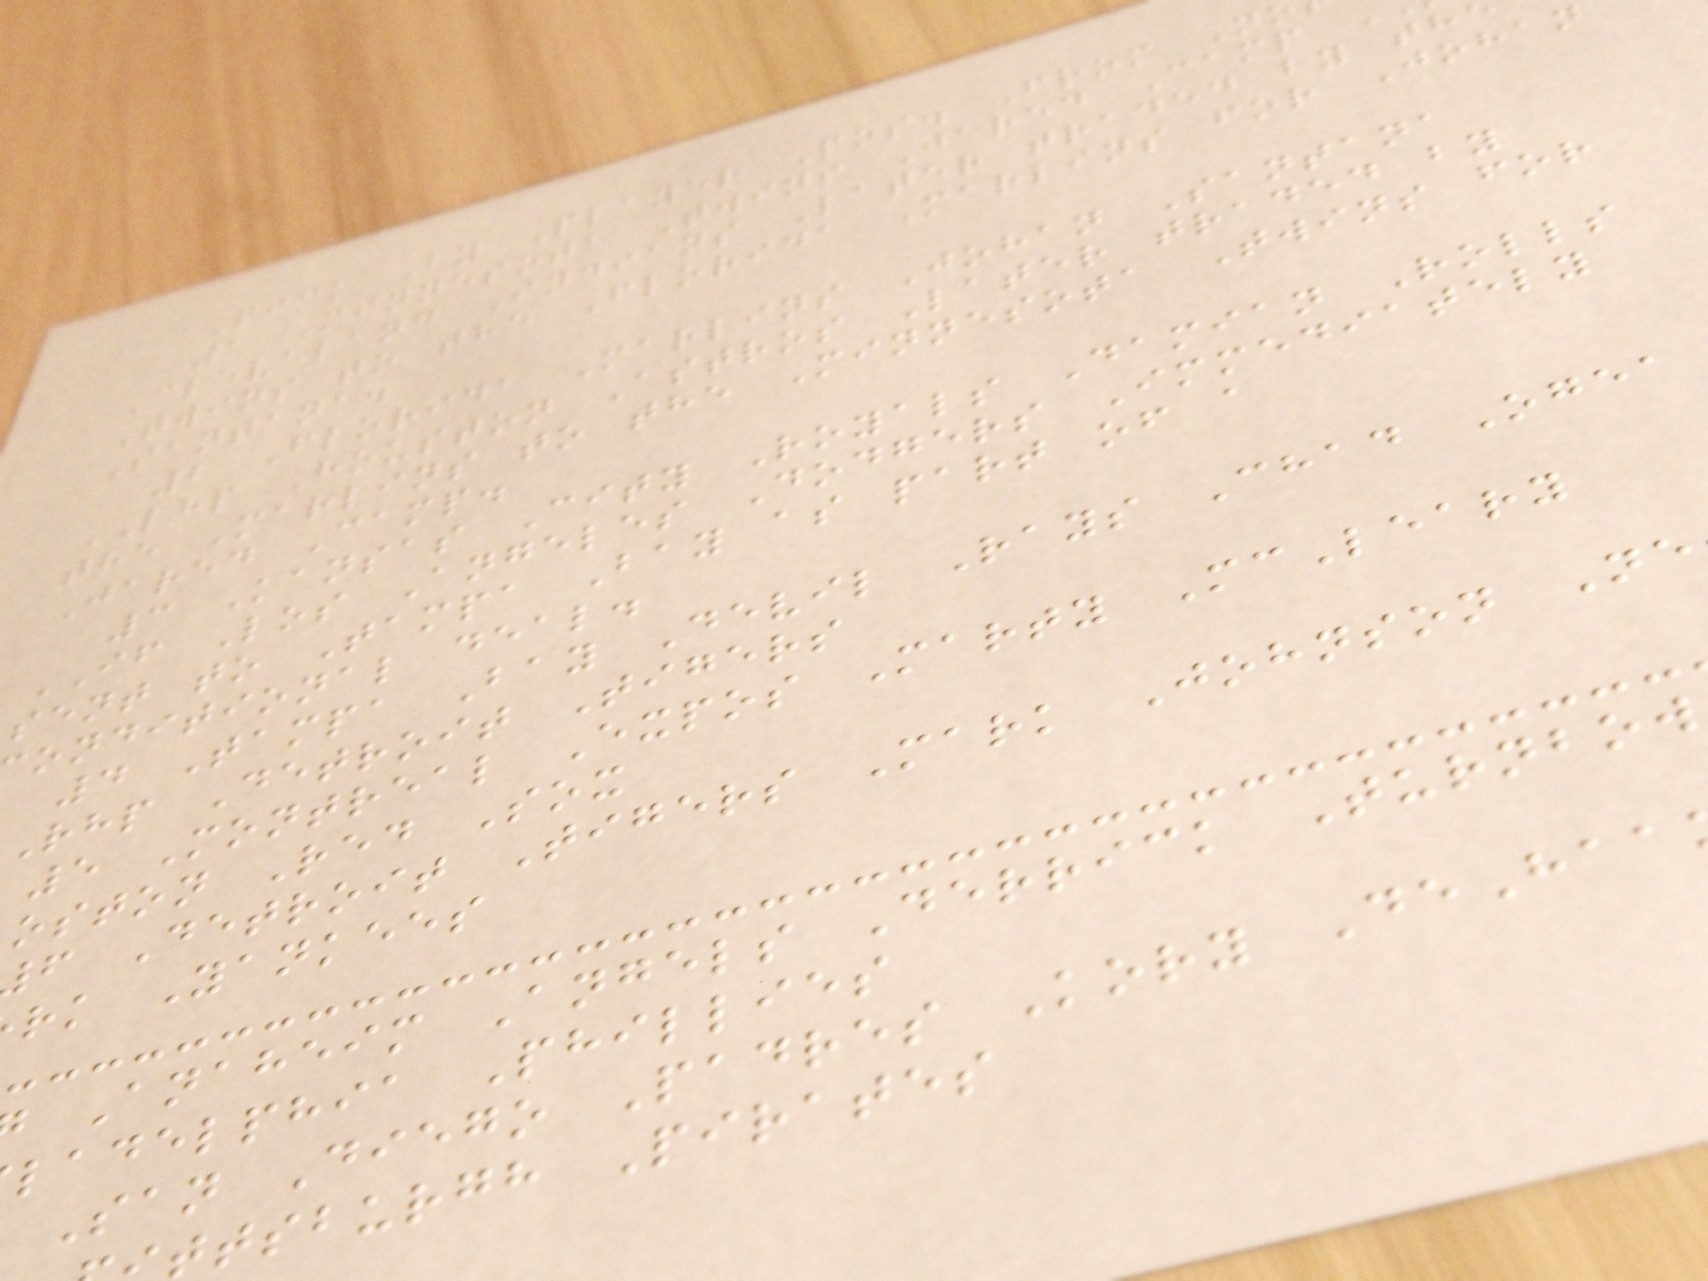Pick By Player Pos. From N
1 Minnesota Twins Jared Camp
Cleveland Indians Later traded by th
Twins to the Florida Marlins for Johan
Santana.
2 Florida Marlins Johan Santana
LHP Houston Astros Later traded by
the Marlins to the Minnesota Twins for
Jared Camp.
3 Kansas City Royals Damian Rolls
IF Los Angeles Dodgers Immediately
sent to Tampa Bay as part of a
onditional deal.
4 Tampa Bay Devil Rays Chad Ogea
rhp Detroit Tigers
5 Montreal Expos Marty McLeary
oston Red Sox
f Detroit Tigers Mark Johnson Ne
rk Yankees
Anaheim Angels Derrick Turnbow
ladelphia Phillies
San Diego Padres Kory DeHaa
ttsburgh Pirates
